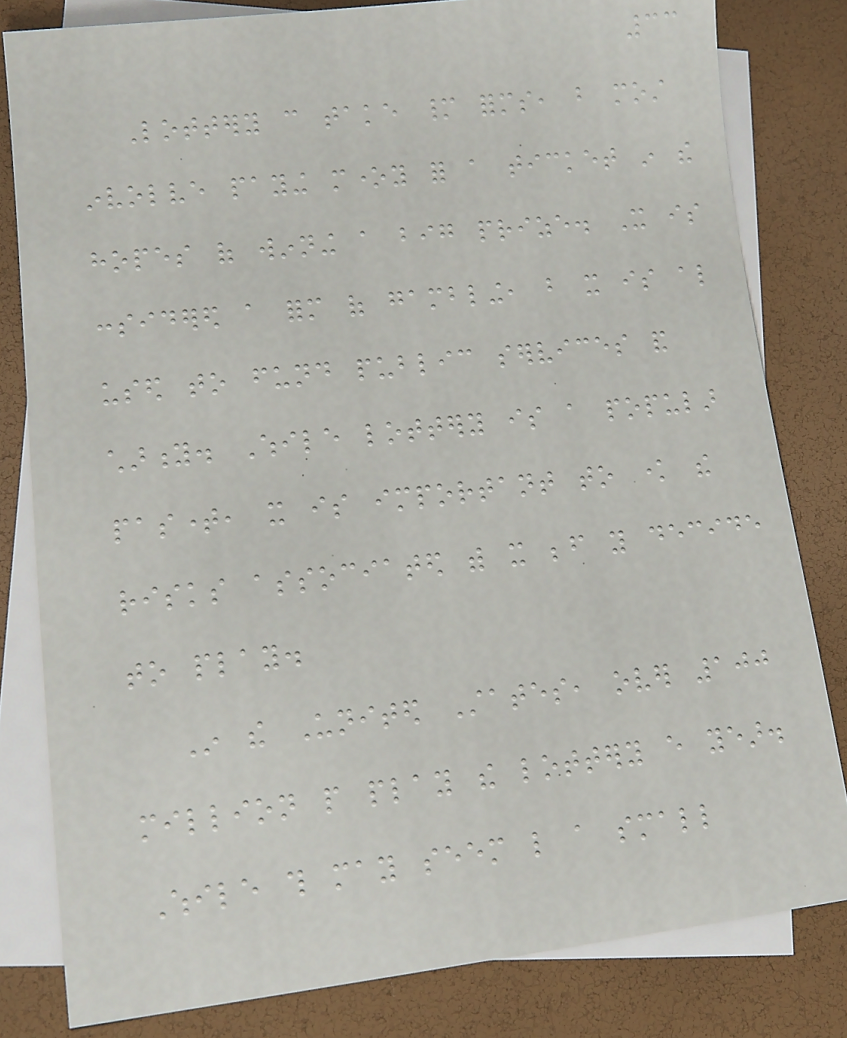33
Lottery can take many forms, but most
involve paying money for a ticket in the
hopes of winning a big prize. It is
considered a form of gambling, but it is also
used to fund public services and
charity. While lottery is a popular
pastime, it is important to know the
risks associated with it before you decide
to play.
In the United States, over 100
million people play the lottery every year.
While this may seem like a small
